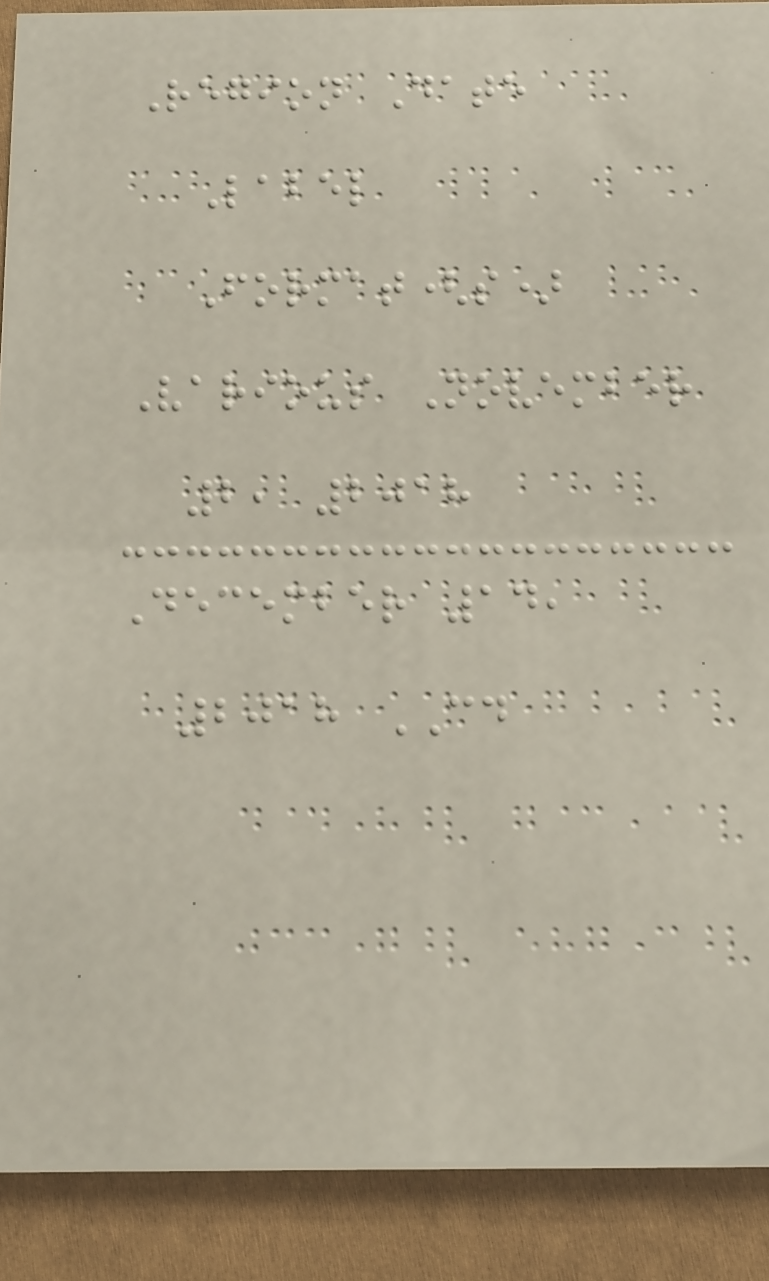Region Date
Label
Format(s)
Various November
2, 2018
December 14,
2018 CD
